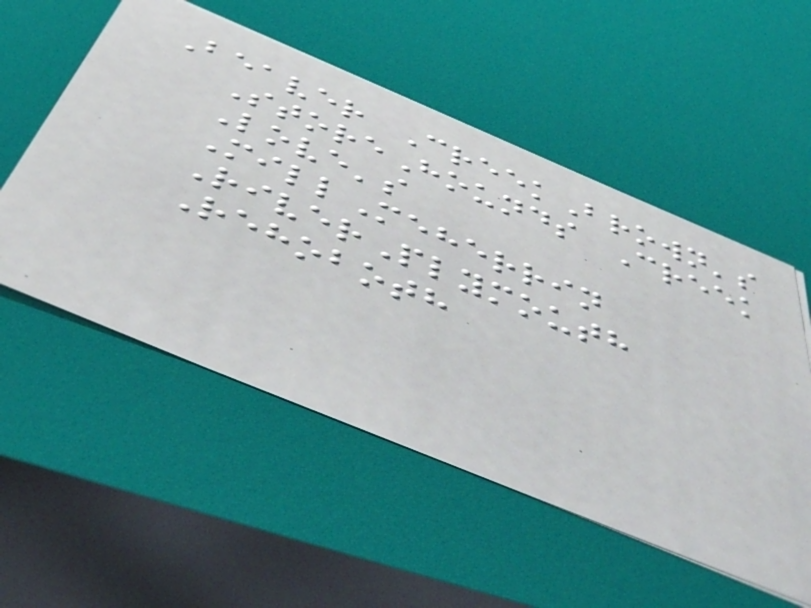Beaver CreekBrown's
StoreHounds Creek
Love's
MillMeherrin
RiverPlymouth
Rehoboth
